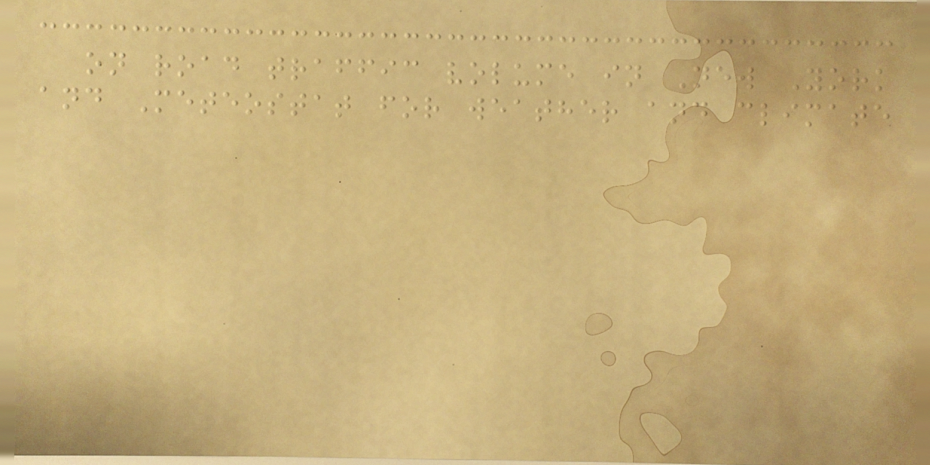on road traffic volume in New York
and Meteostat for weather and climate
